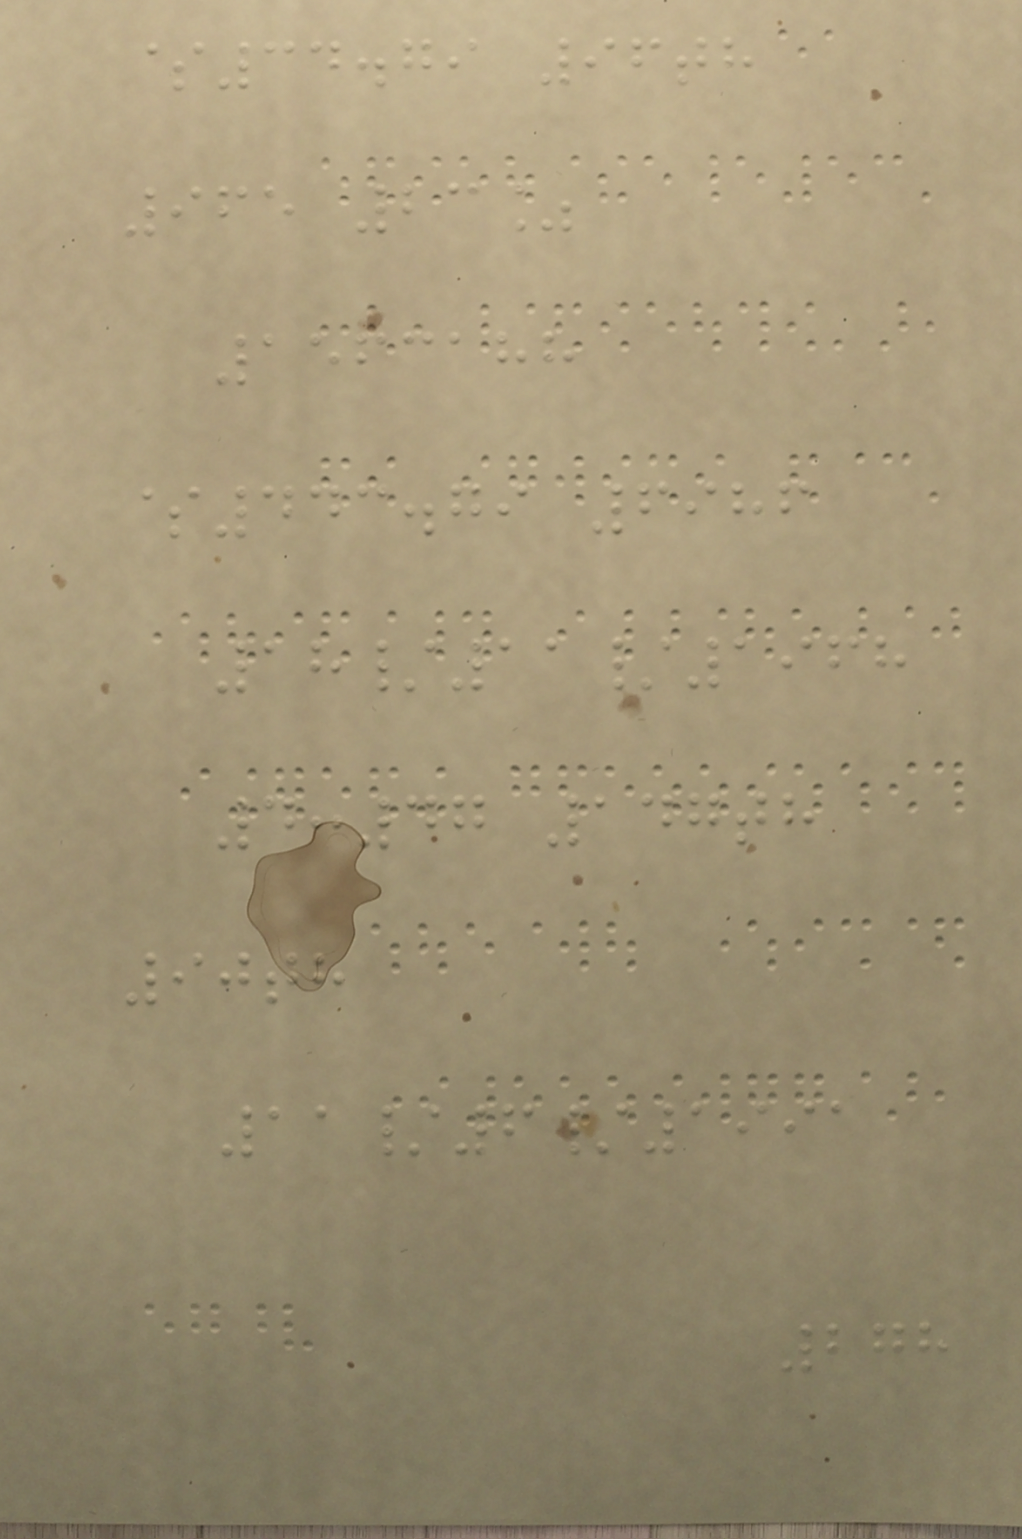$34.79 96th
965 23%
1563188
$443.79 6986
18/11/1968
4:47 147th
90th
11/6/1991
278
